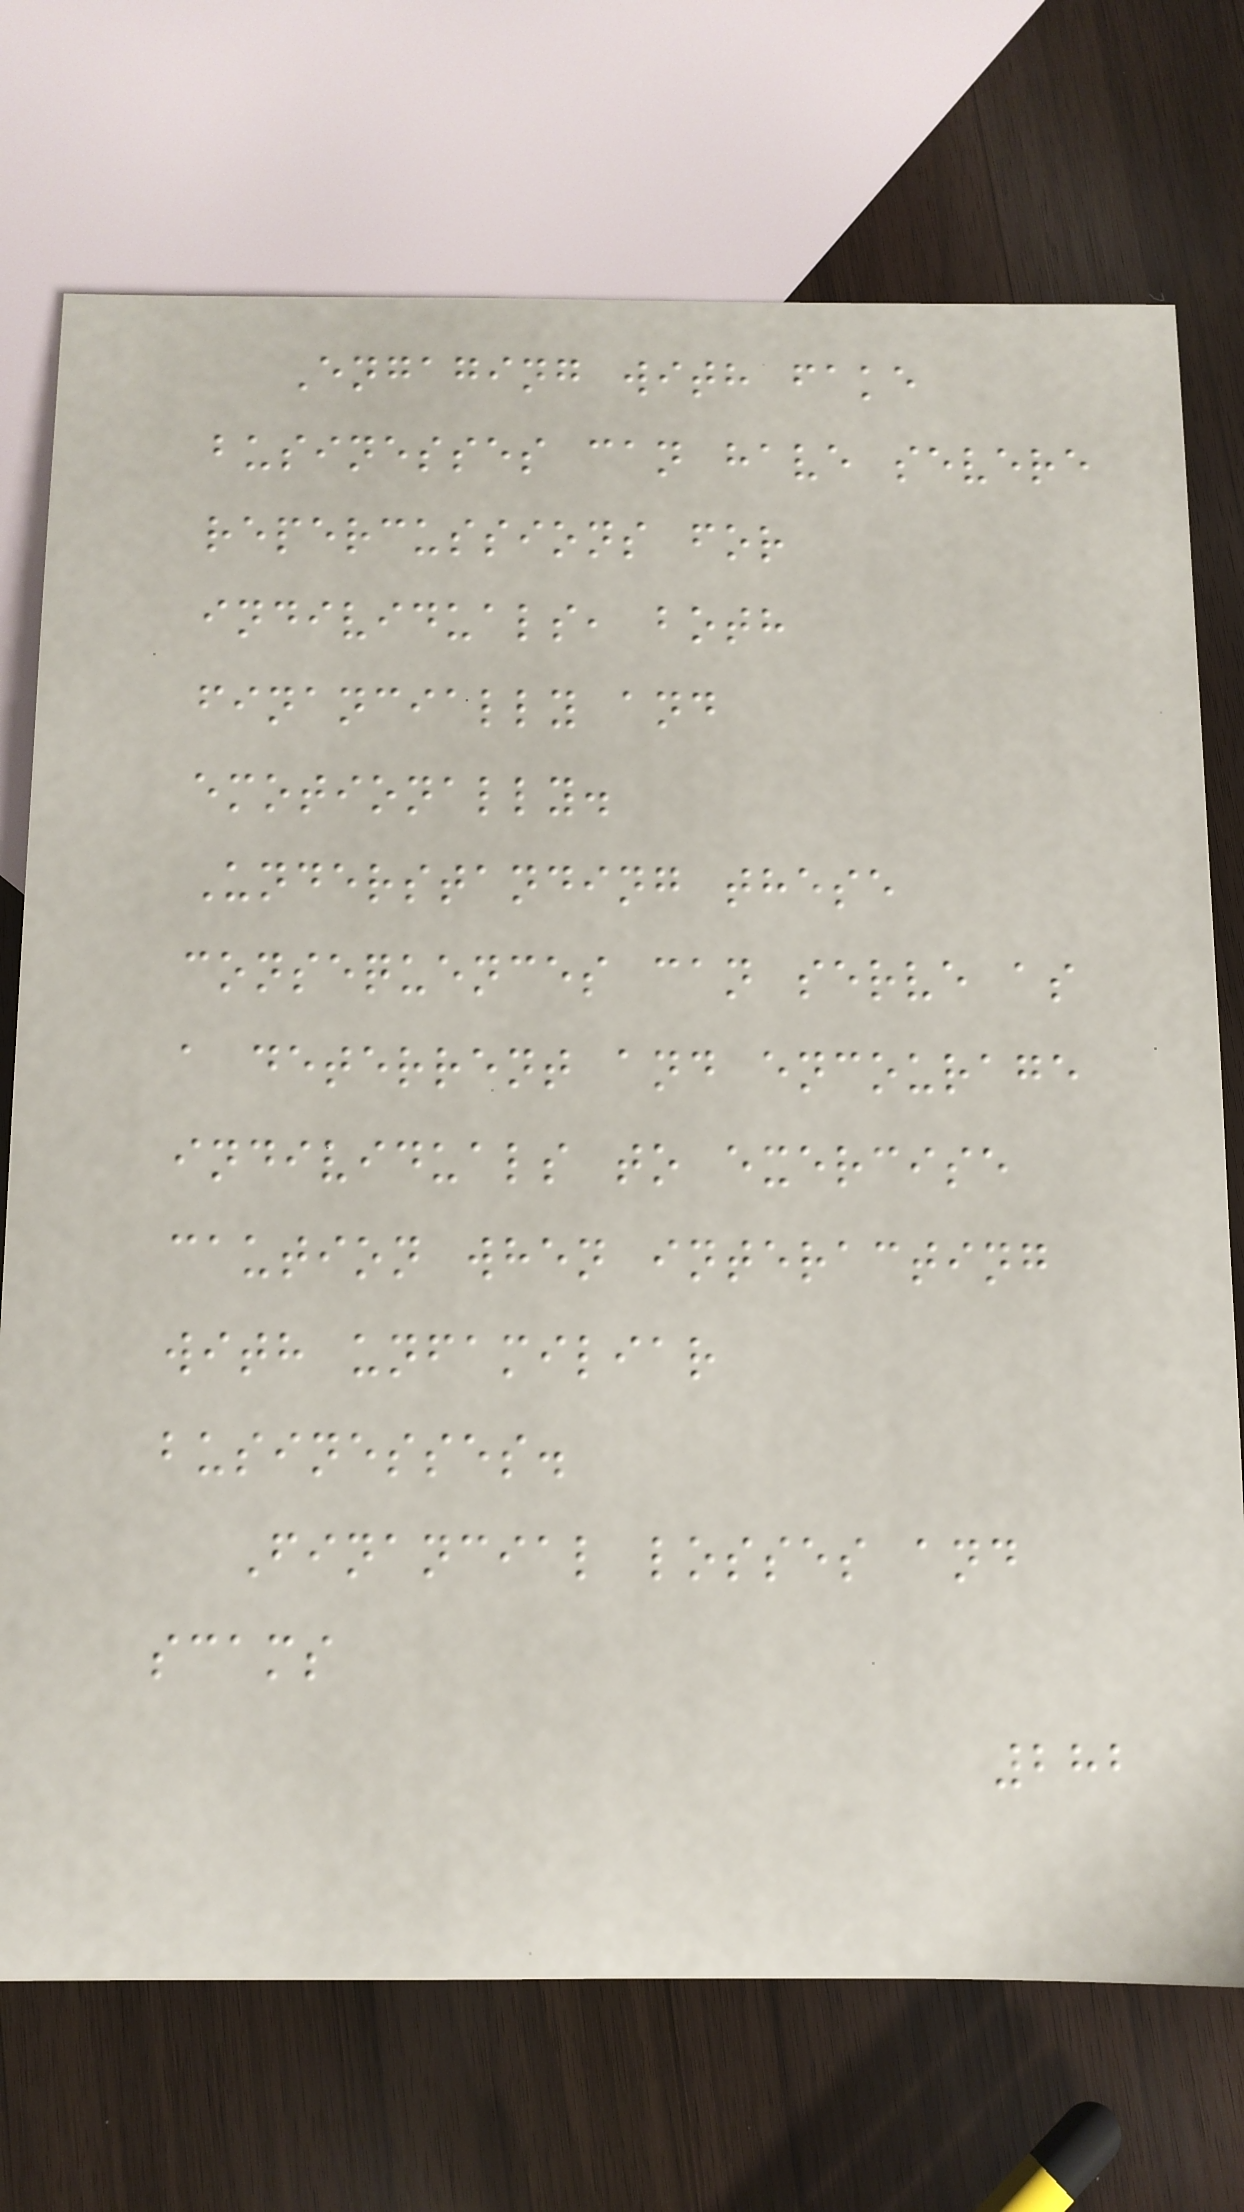Engaging with fake
businesses can have severe
repercussions for
individuals, both
financially and
emotionally.
Understanding these
consequences can serve as
a deterrent and encourage
individuals to exercise
caution when interacting
with unfamiliar
businesses.
Financial losses and
scams
282
